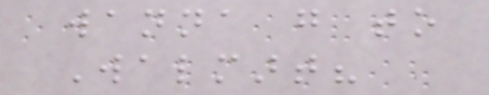wanna go to
Walmart?
